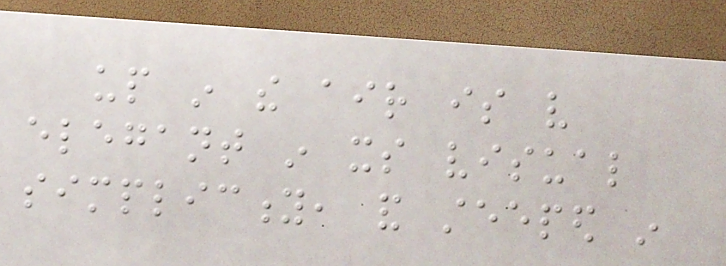up in the air is very
elegant in its visual
simplicity, and steeped in
